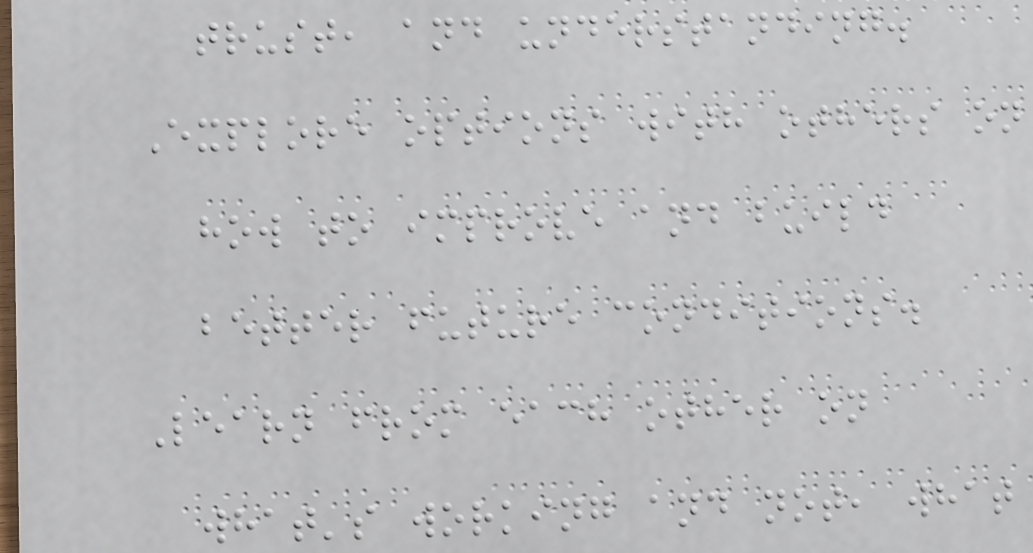trust, and understanding.
Explore options with others on
how to improve and build
better future conditions.
Learn from each other on
what's working and not, what
